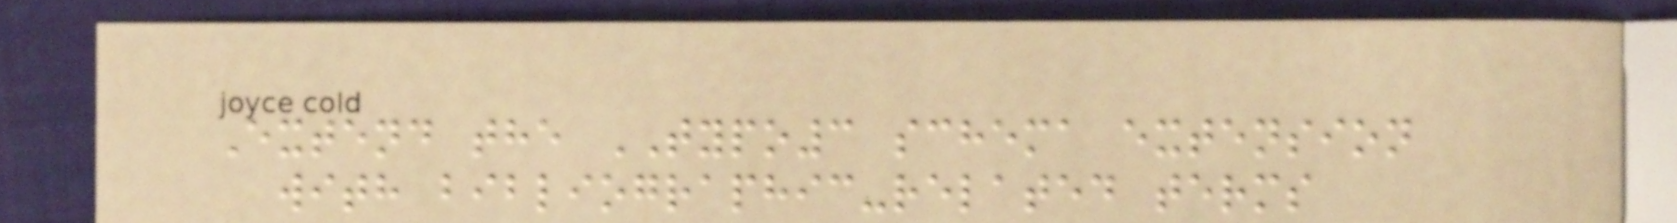Extend the TYPO3 schema extension
with bibliographic-related terms
